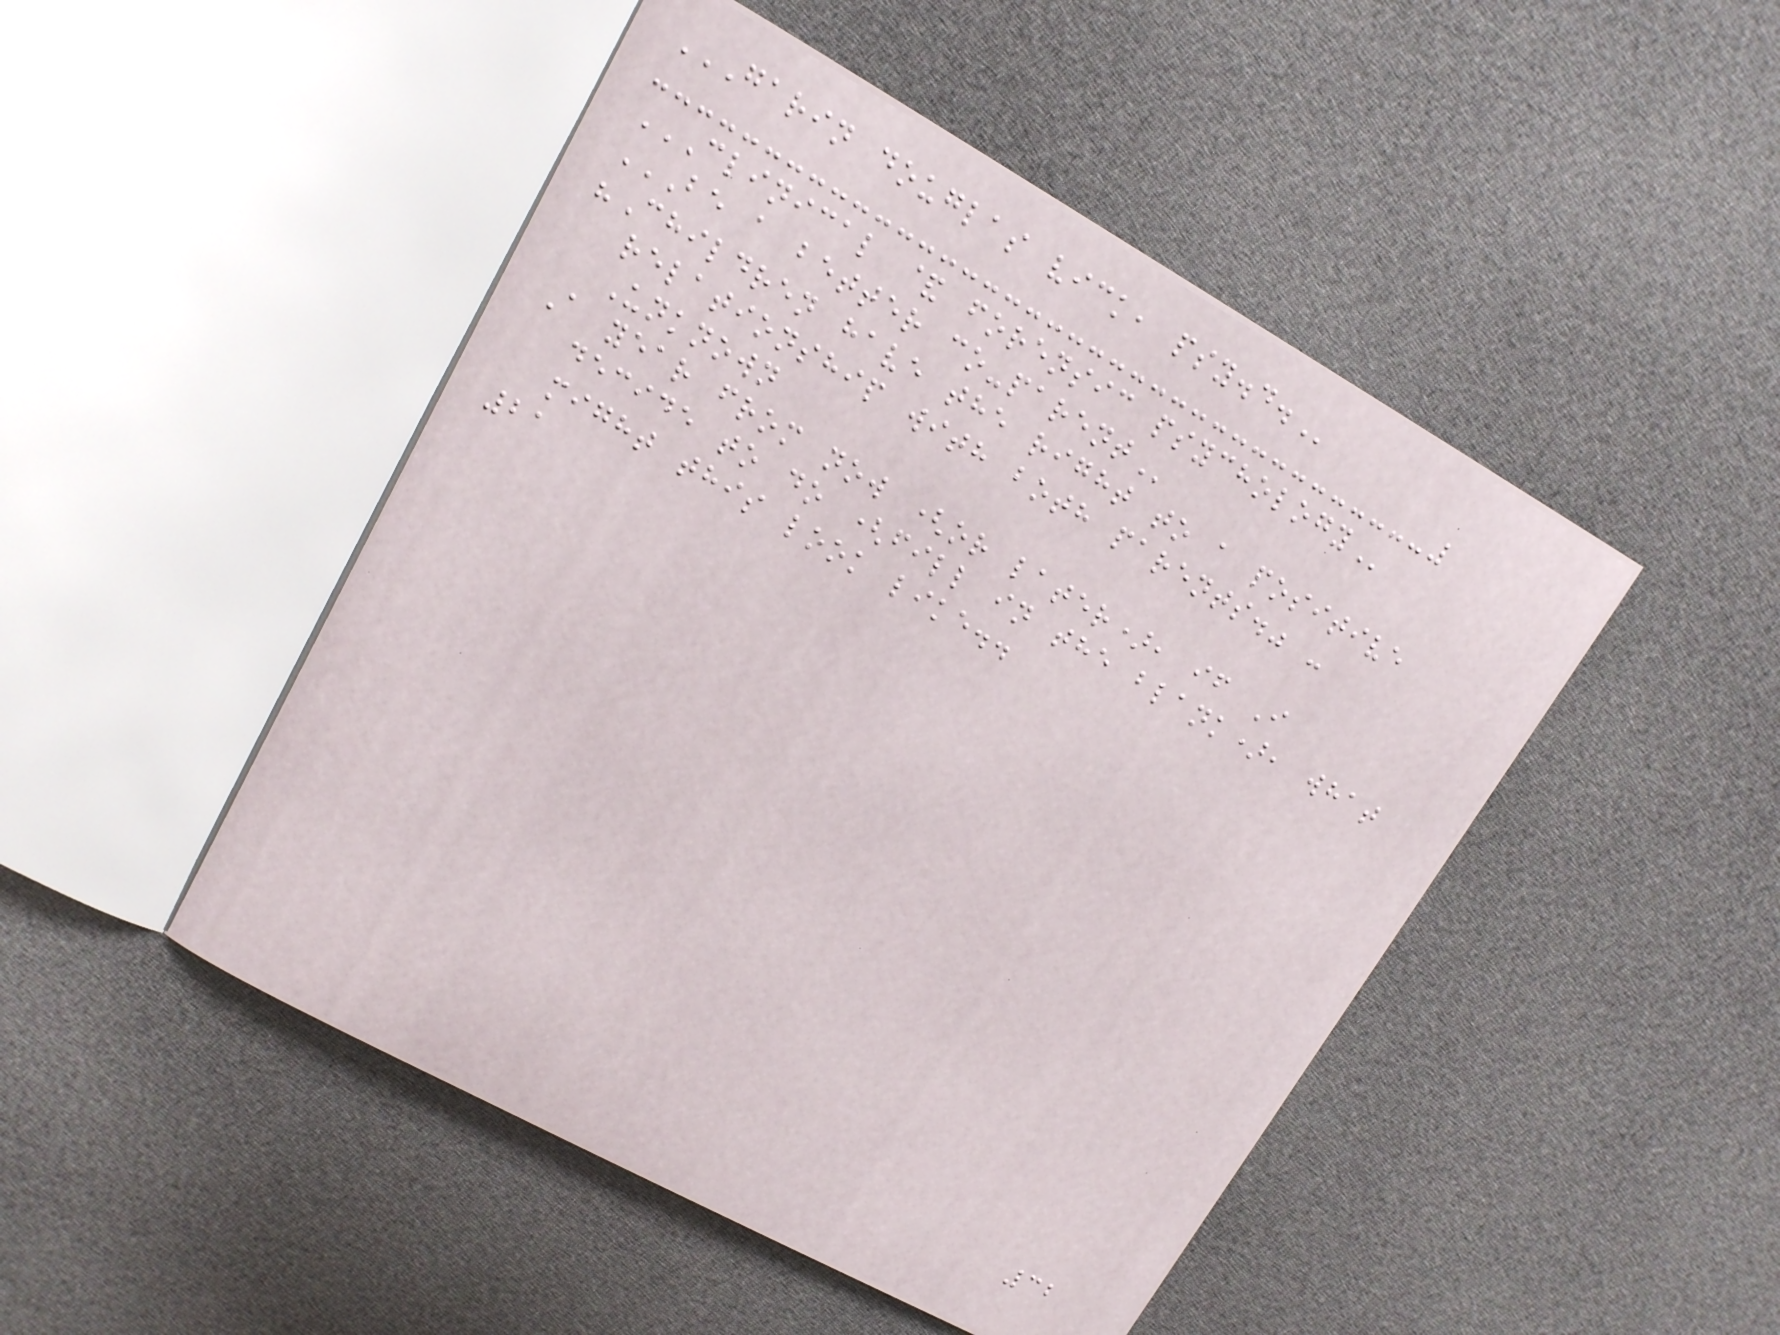GARIN DOUGLAS VICK, PSY.D.
CLINICAL & FORENSIC PSYCHOLOGY
BE A BETTER CO-PARENT
"Children have the right to a positive
relationship with both parents." -
Unknown
A year from now (or later), if I
decide to do (fill in the blank), what
might this look like..
21
32
